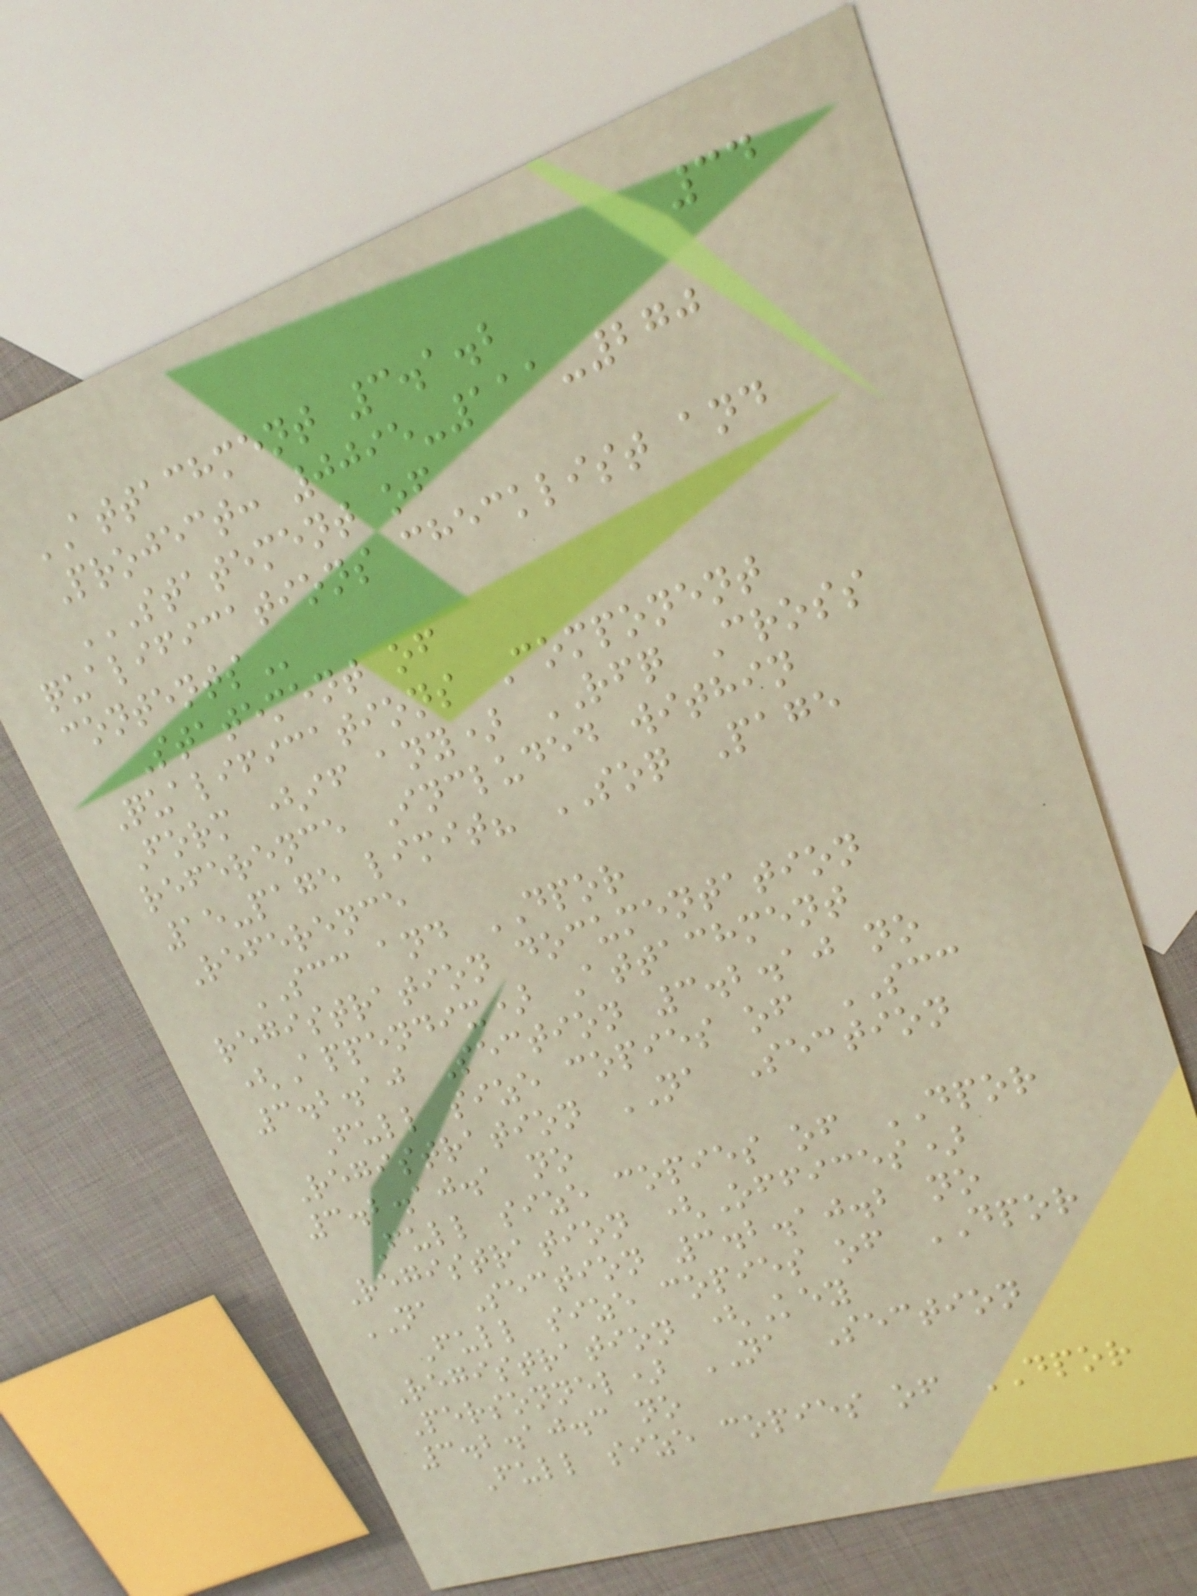34
ATTACHMENT 3.1.2
Project: 0095-111-270
STATEMENT OF
QUALIFICATIONS CHECKLIST AND
CONTENTS
Statement of
Qualifications Component
Form (if any) RFQ Cross
reference Included within
15-page limit? SOQ Page
Reference
SCC and DPOR
registration documentation
(Appendix) Attachment
3.2.10 Section 3.2.10 no
Full size copies of SCC
Registration NA Section
3.2.10.1 no
Full size copies of DPOR
Registration (Offices)
NA Section 3.2.10.2 no
Full size copies of DPOR
Registration (Key
Personnel) NA Section
3.2.10.3 no
Full size copies of DPOR
